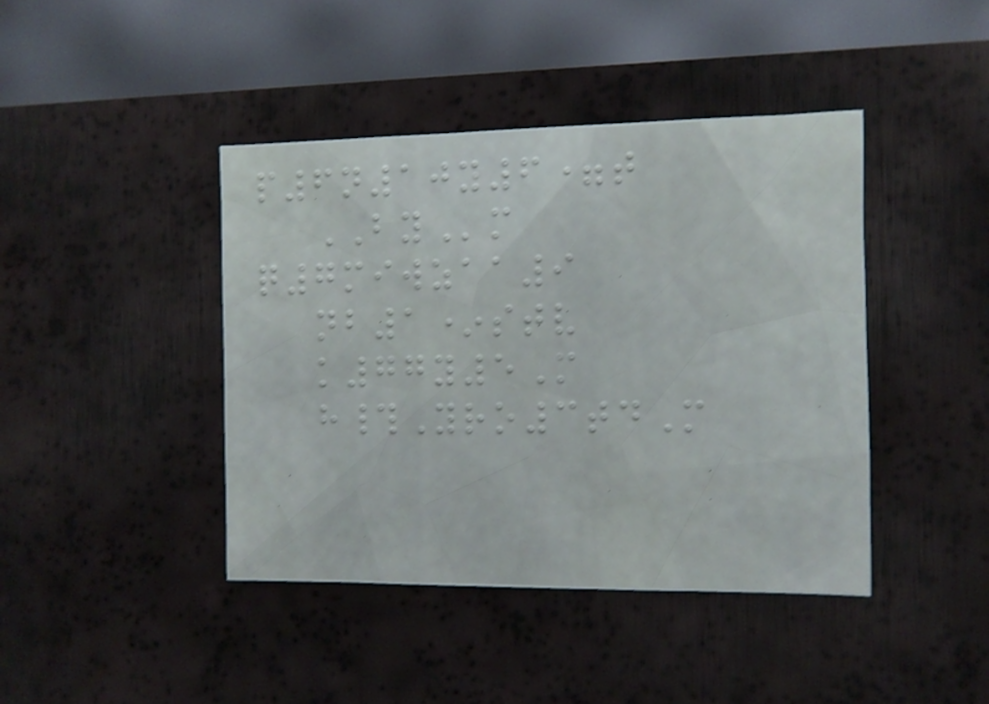p6n10y6=t
BYm
q7miwzaa9
nb1*stv
k77y5M
h#Yro3tdM
